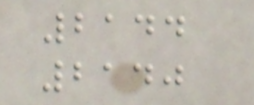2144
2140
